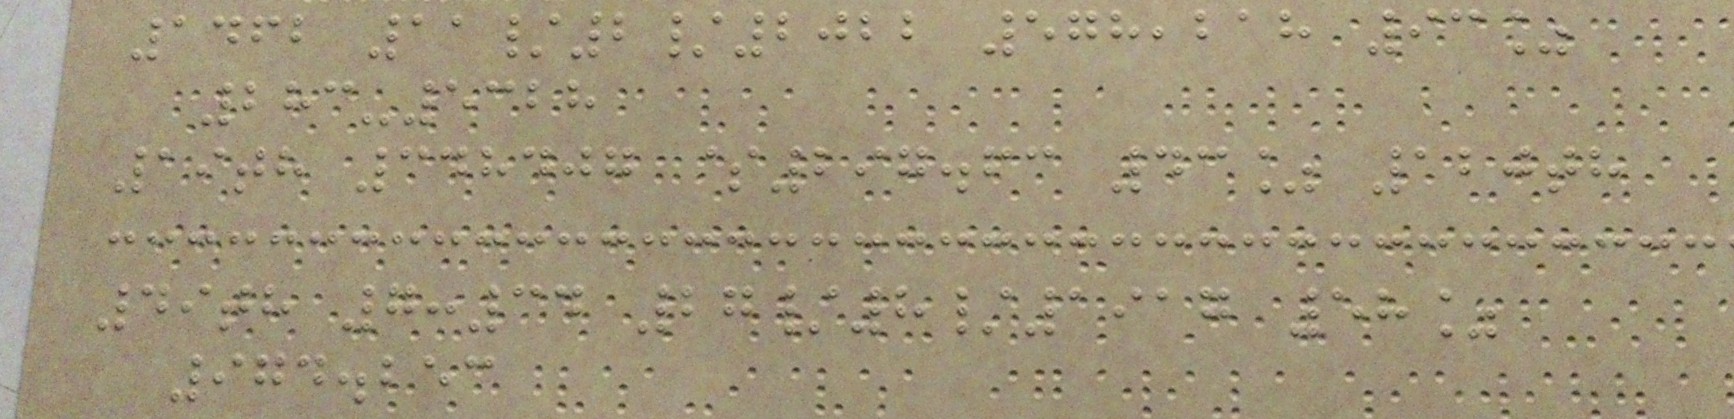1462 11/2/2022 578,218 93%
283-5328
19th 348407 $297.63 43% 120th
49th 7:34 27/8/1917 58%
974.253
